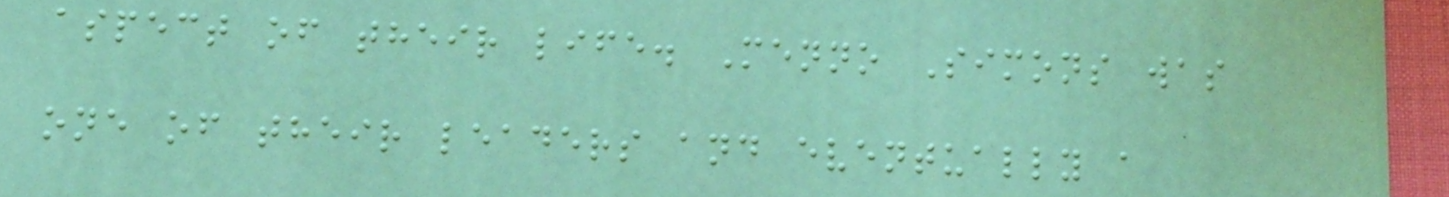aspect of their life. Menno Simons was
one of their leaders and eventually a
